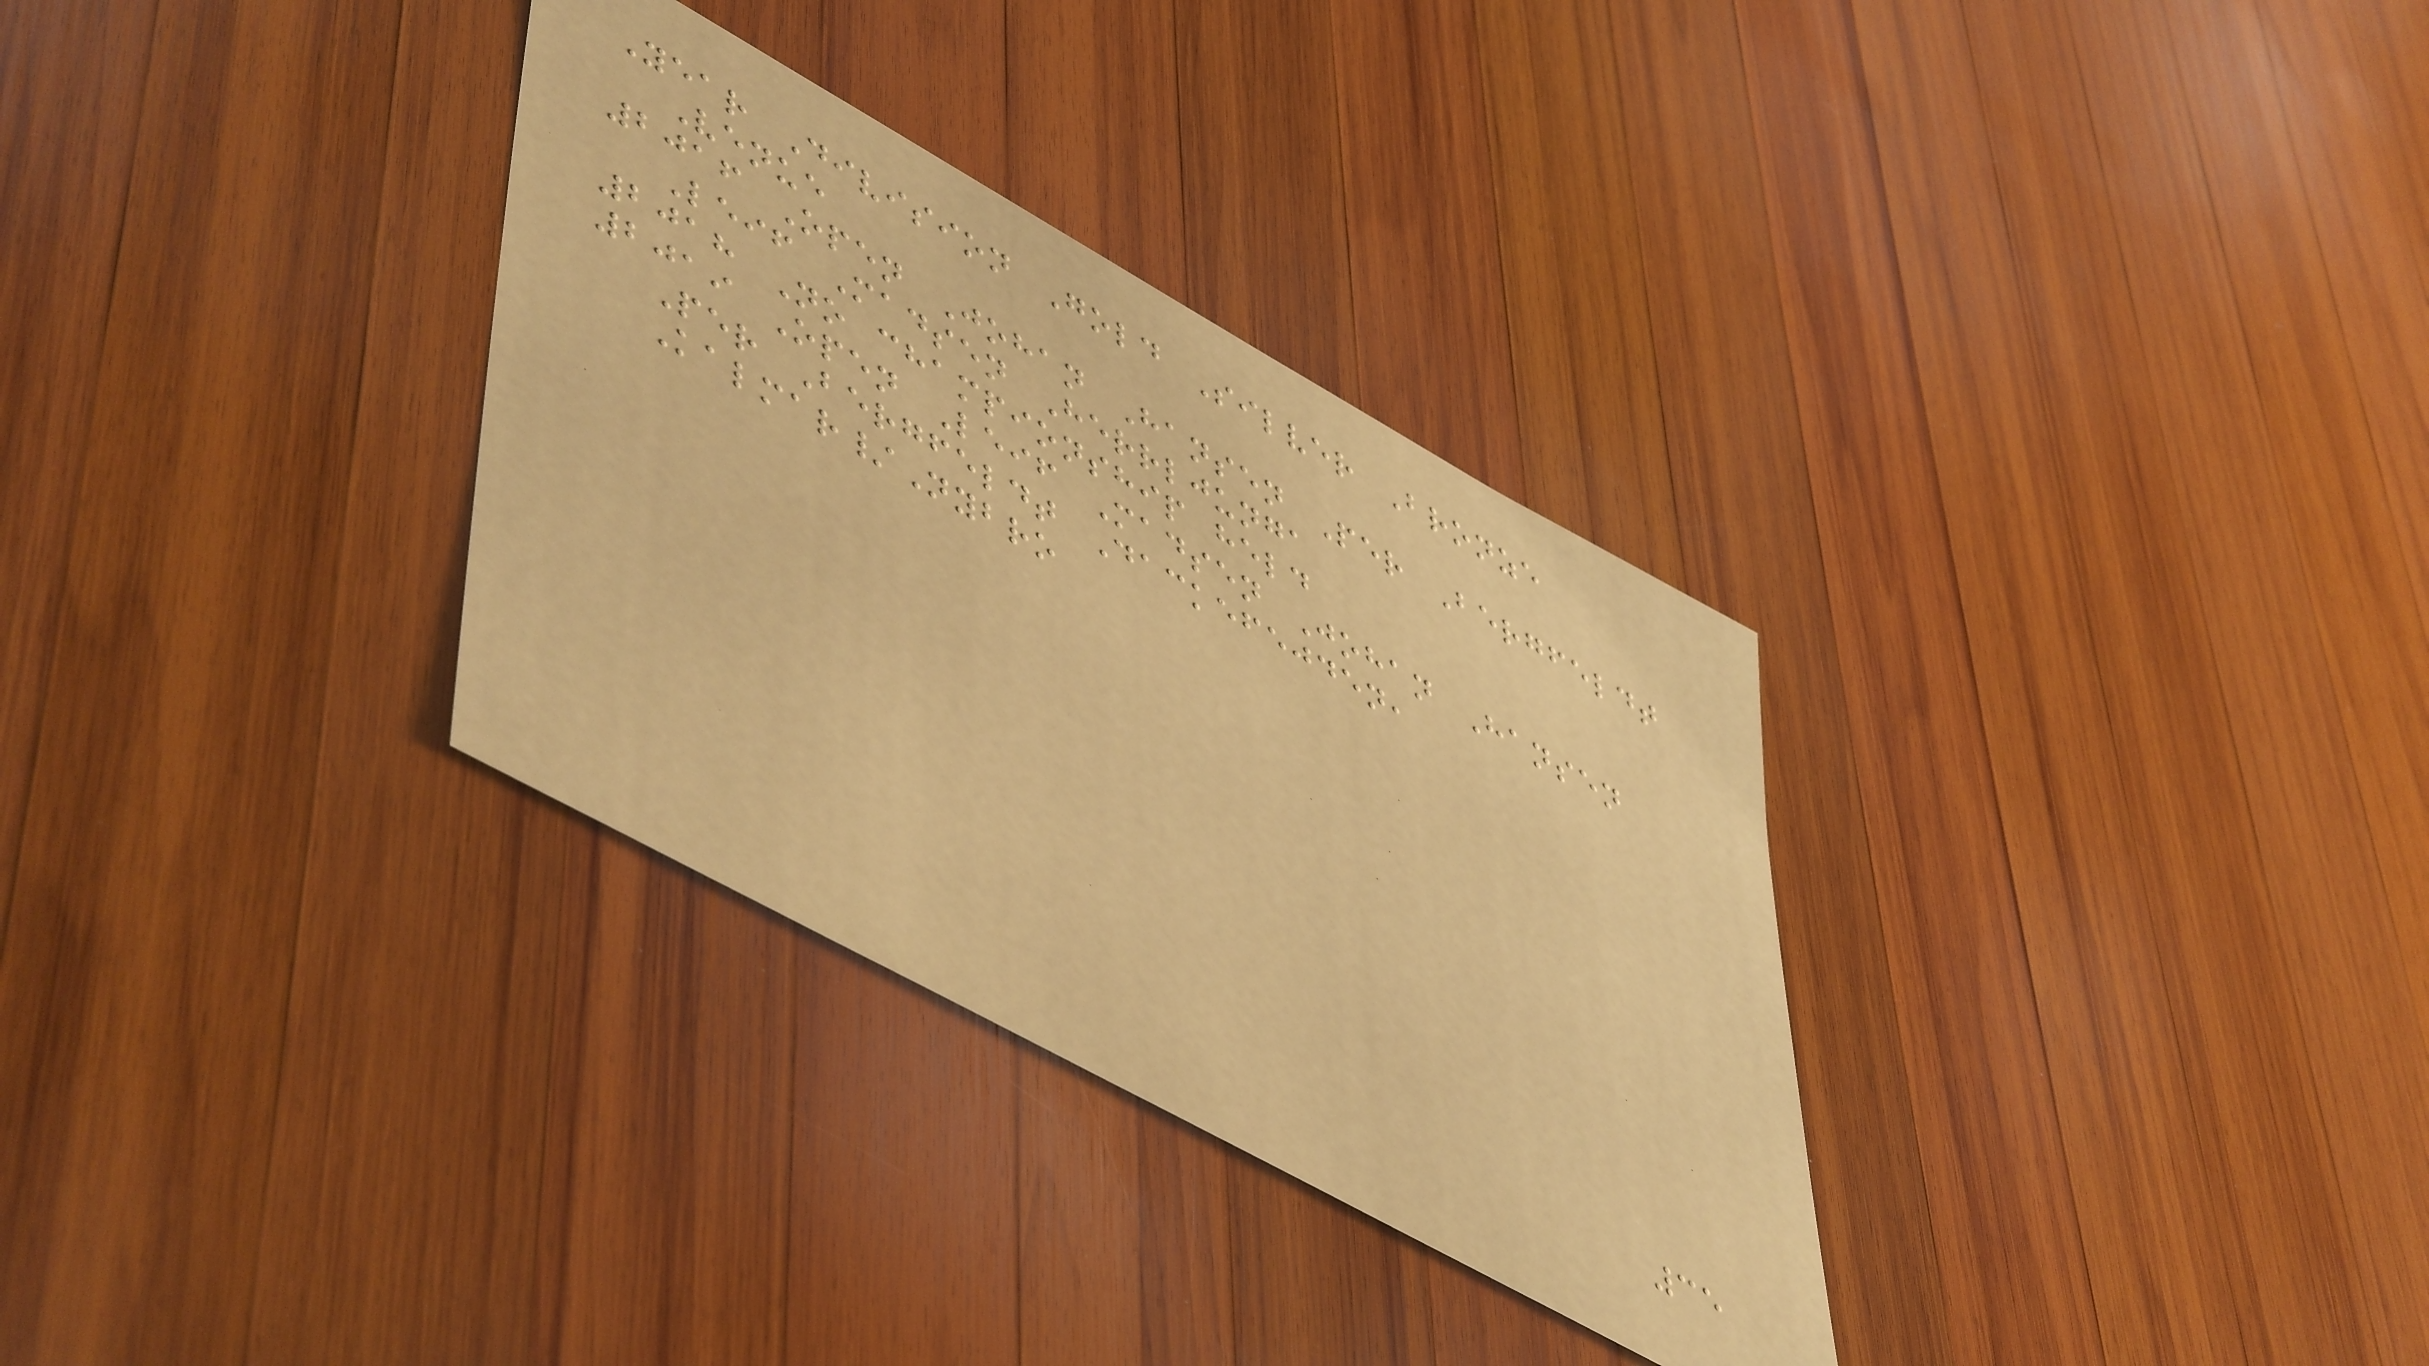Year Division Gold Silver Bronze
Venue
2016 Open Johan Hansen Per Bergfeldt
Leif Madsen Herrljunga
2018 No championship held
2019 Open Leif Madsen Johan Hansen
Per Bergfeldt Dackefejden,
Kalmar/Nybro
35
